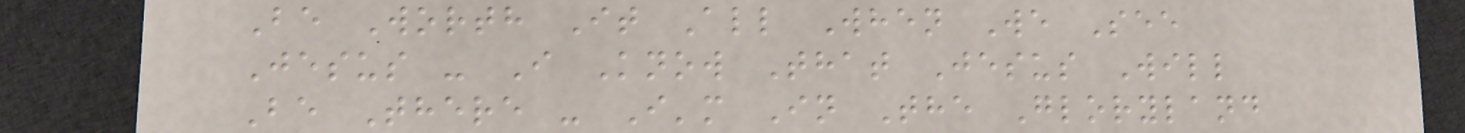Be Worth It All When We See
Jesus - I Know That Jesus Will
Be There - I'm In The Gloryland
